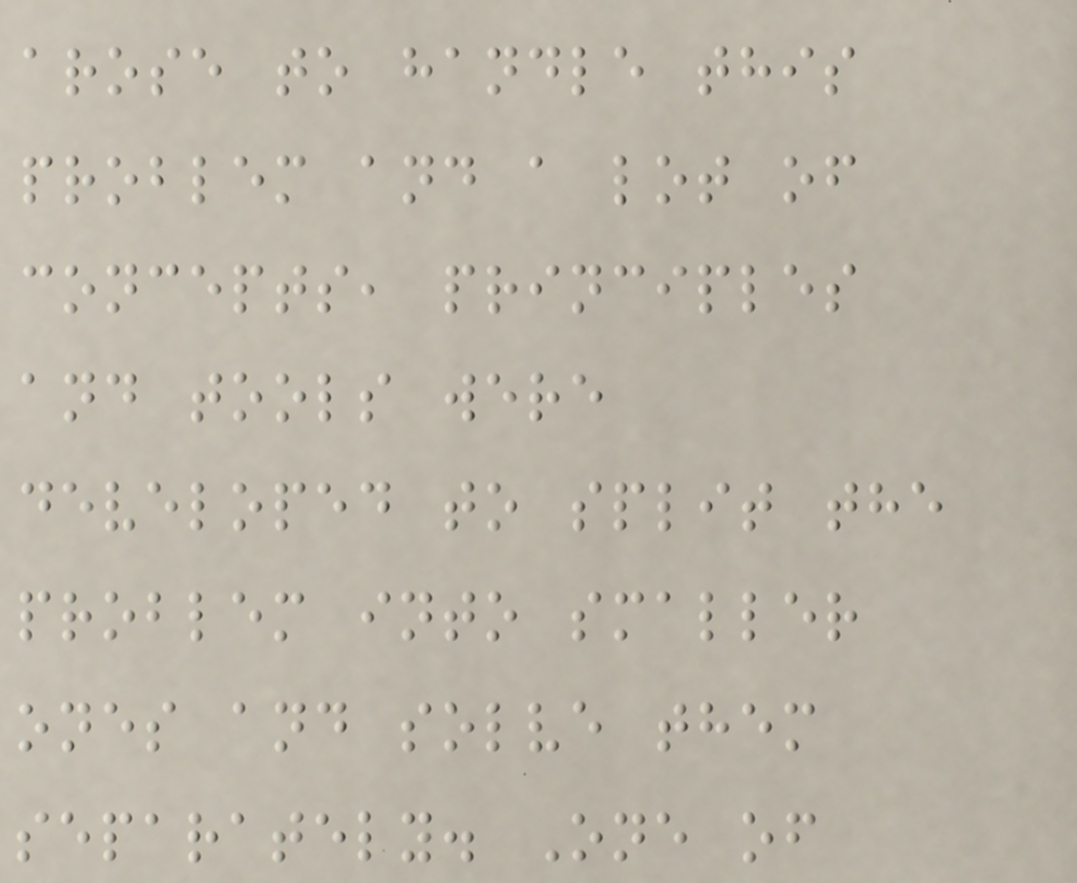arose to handle this
problem and a lot of
concepts, principles
and tools were
developed to split the
problem into smaller
ones and solve them
separately. One of
